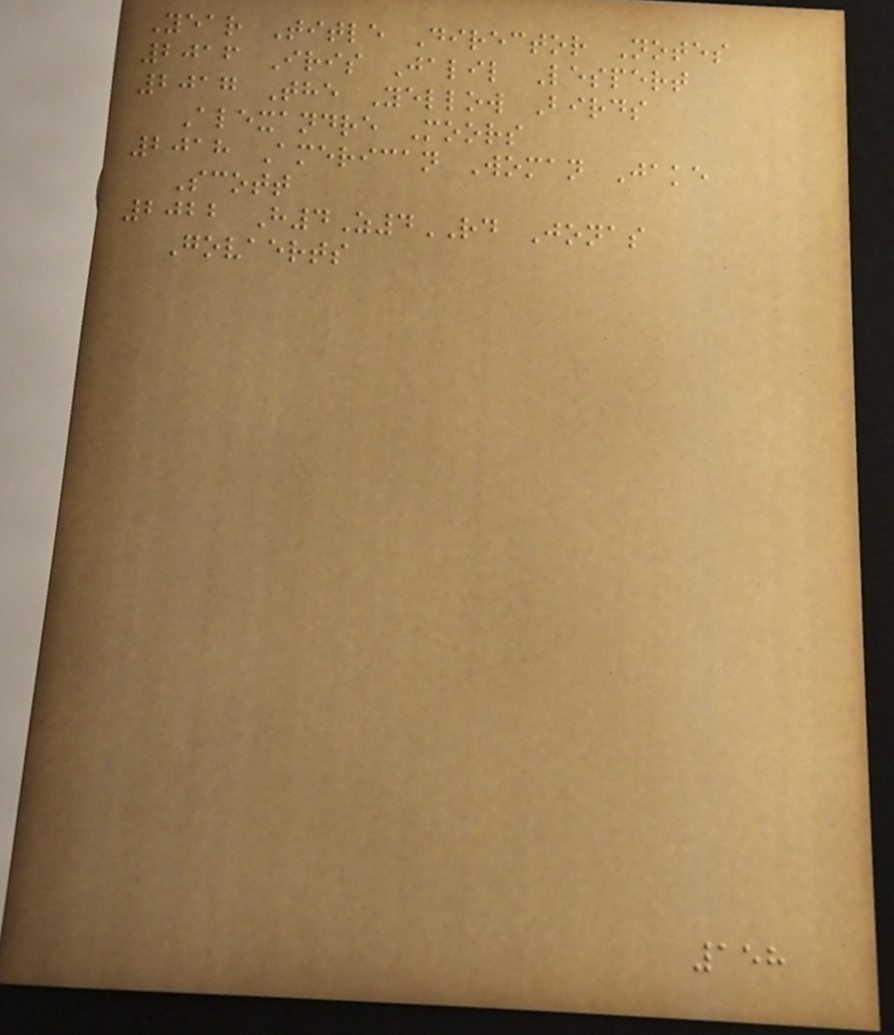Year Title Director Notes
2016 Iris Jalil Lespert
2017 The Yellow Birds
Alexandre Moors
2018 American Woman Jake
Scott
2022 H4Z4RD Jonas
Govaerts
158
